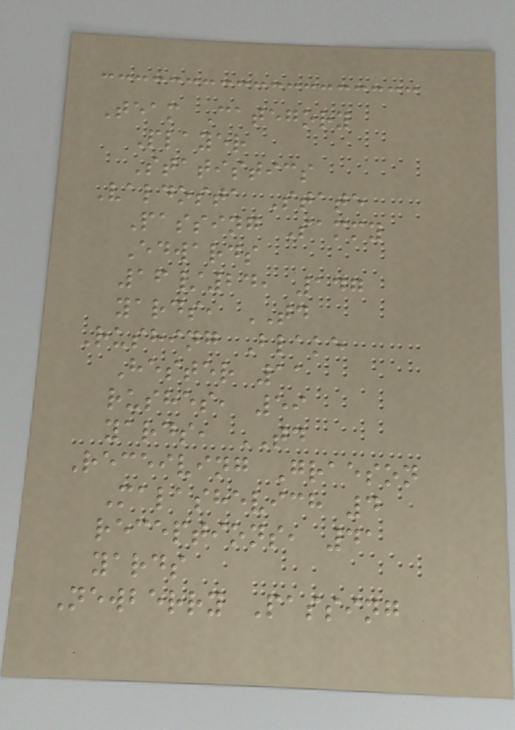Team Category
Player
Statistics
Valdosta State
Passing Sammy
Edwards
16/24, 147
yards, TD
Rushing Blake
Hester 11
rushes, 59
yards, TD
Receiving Graeson
Malashevich 4
receptions, 41
yards
Newberry Passing
